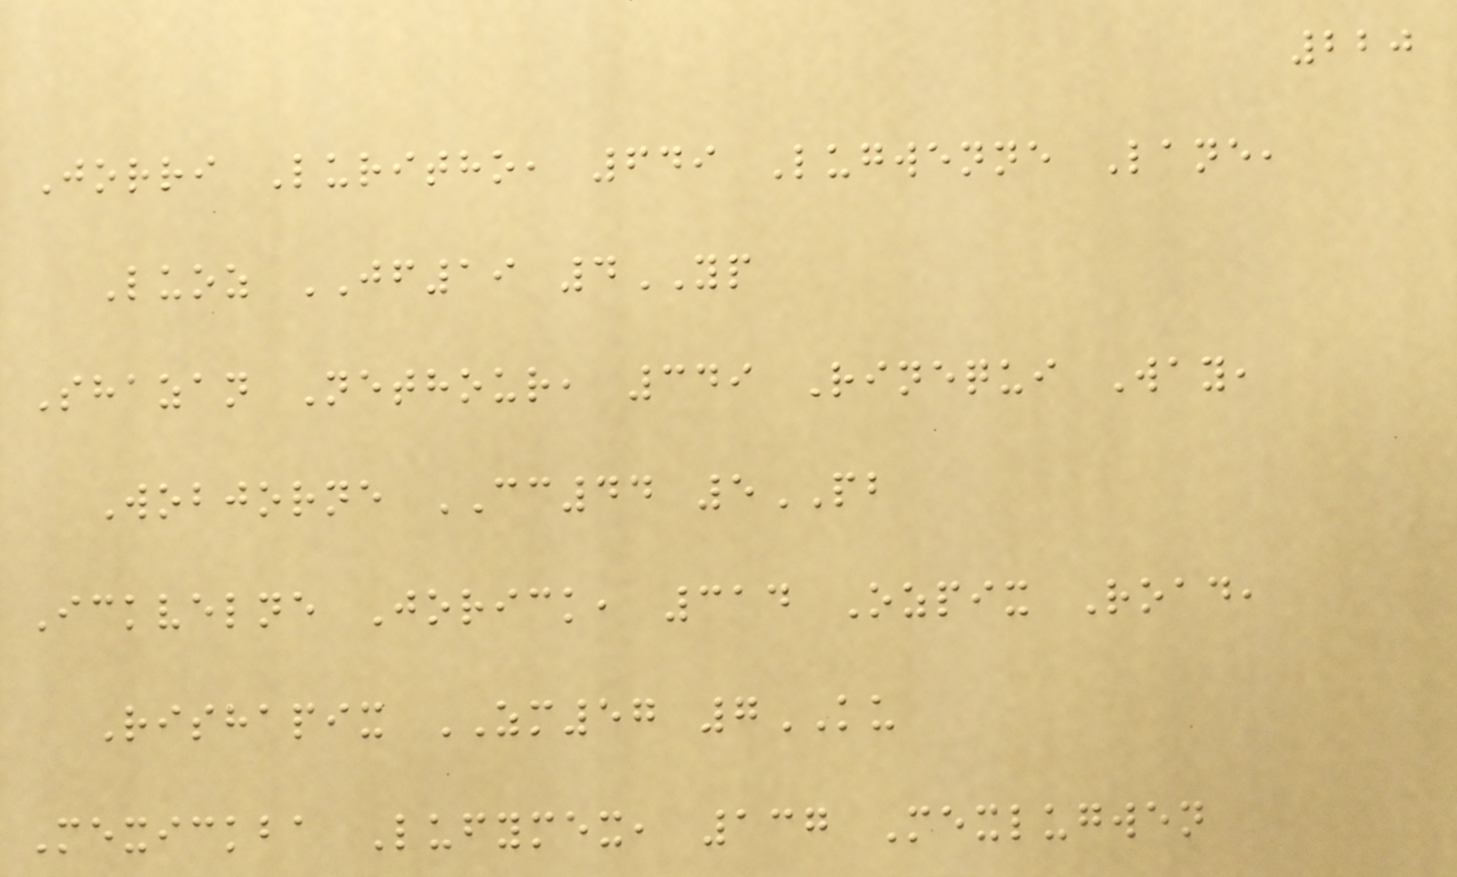220
Jorri Luritho, 649 Lugwenne Lane,
Luoz JF19 4YP
Shazan Nethour, 349 Rinequi Way,
Wobjorne CC44 5PB
Ickvelne Jorick, 314 Ozpix Road,
Rishapix ZM57 7KU
Mexickba Lufymex, 137 Mexlugwen
